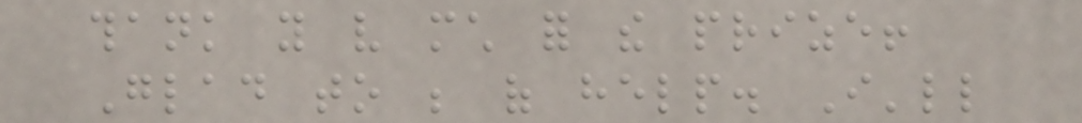thank you very much for the prize!
Glad to be of help. I'll
